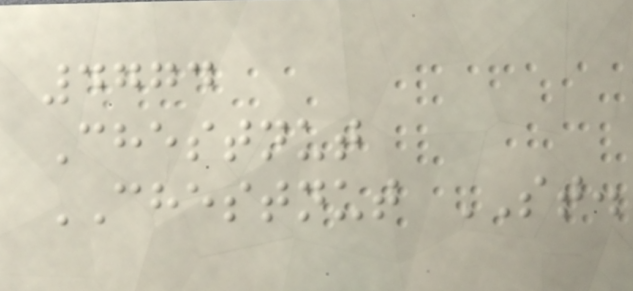4774
Chestnut
CHESTNUT ST.
